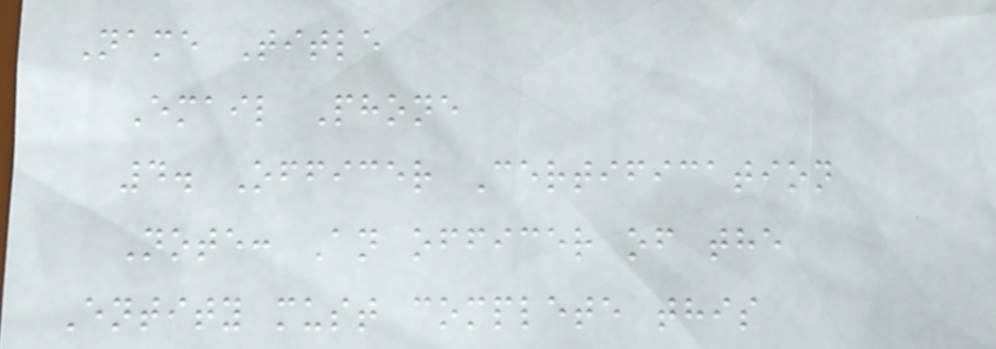Name Title
Email Phone
4. Officer Certification
Note: An officer of the
Entity must complete this
